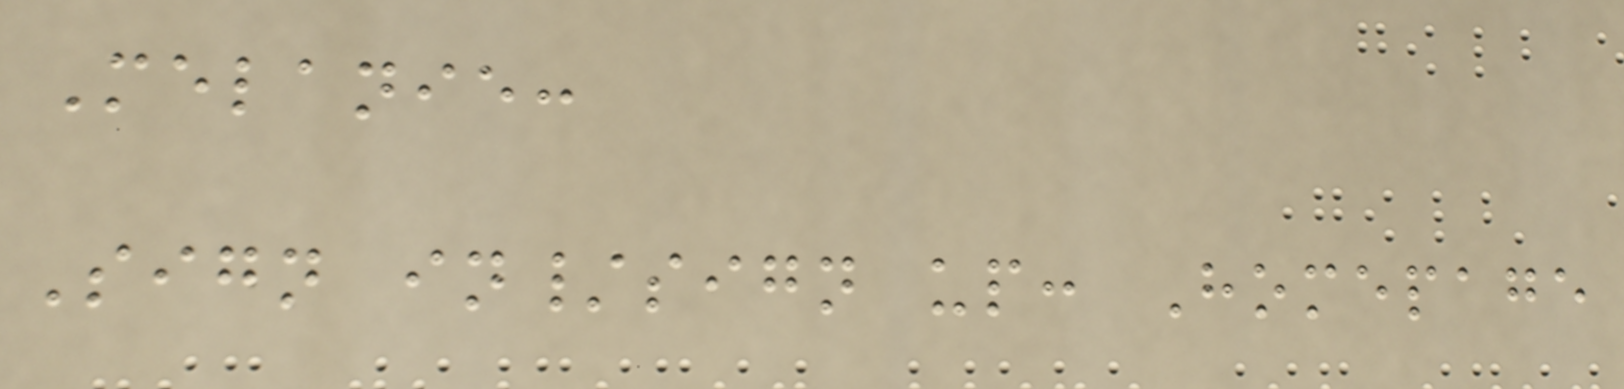Melanie:
Sign in/sign up: Homepage
